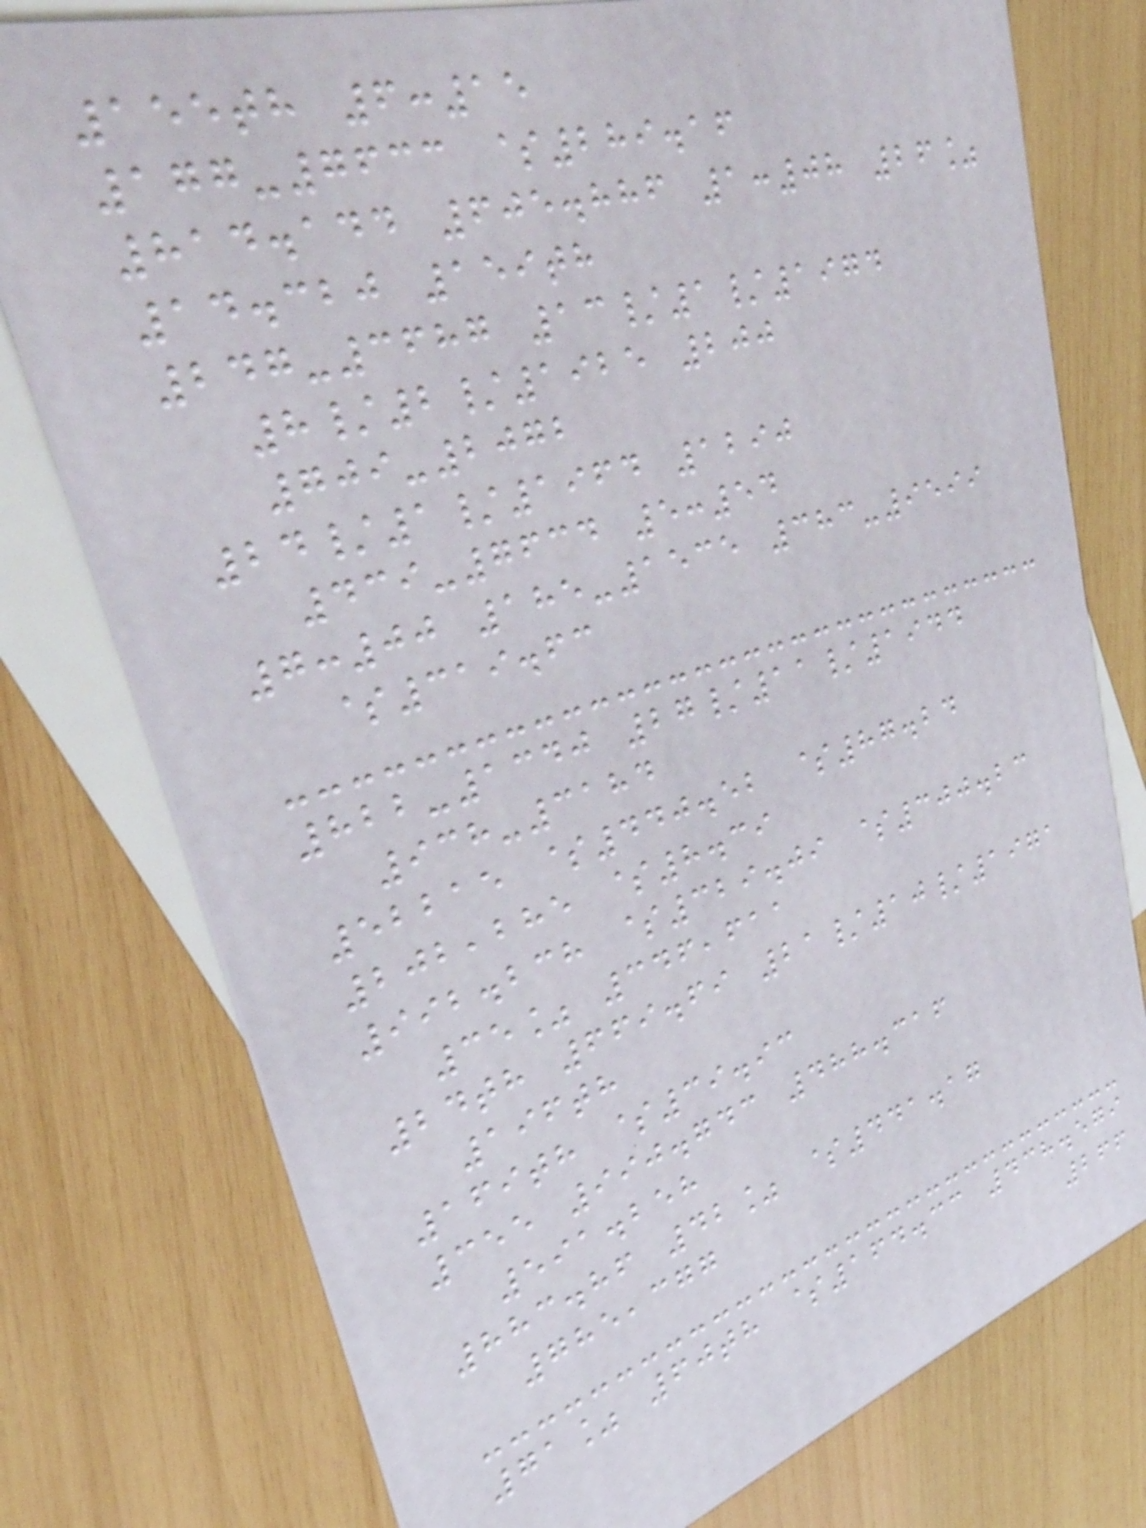155th 6:15
177-7633 $289.16
814.144 605.886 1:08 26%
14.320 159th
247-3687 13/1/1974
8/2/1925 200
709-2072
24/1/1964 1290
439-7634 5:54
7:00 185-1535 383-9599
$319.63
822-1340 27/11/1944
938-3184
52215 $440.52 $87.24
202,285 $8.39
992.238 $329.09 $300.23
35% 346,611
24th 669.69 21/10/1971
196th
169th $39.93
355 990.743 488.316
591.258
883.86 42% $441.17
785,377
71% 60th $164.33 438.579
266
